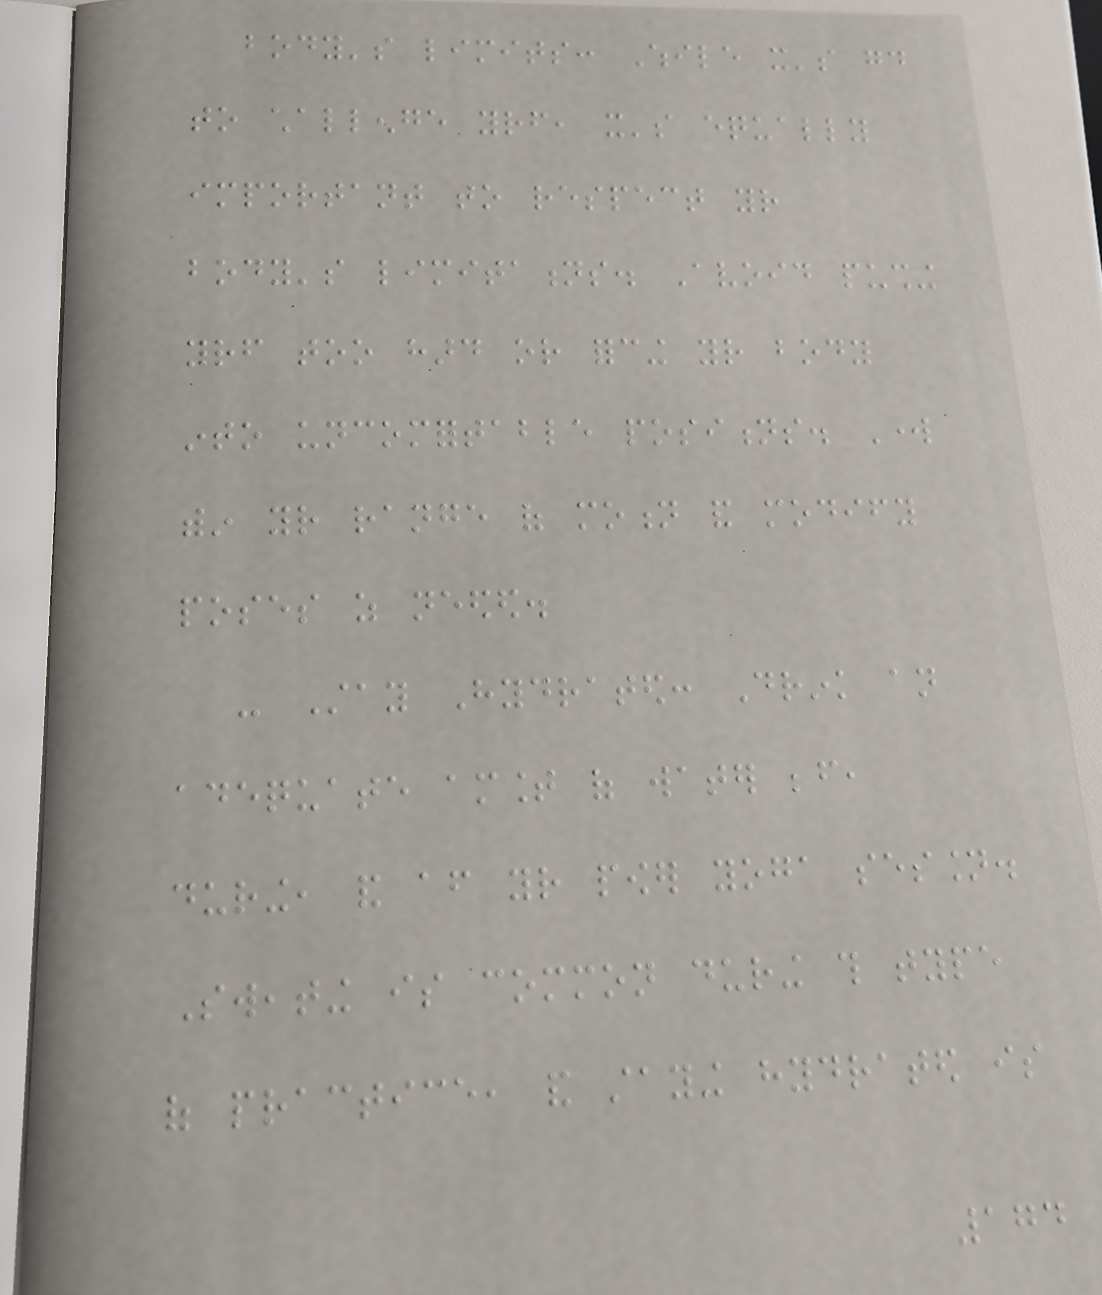body's limits: While it's good
to challenge yourself, it's equally
important to respect your
body's limitations. Avoid pushing
yourself too hard or forcing your body
into uncomfortable positions. Work
within your range of motion and modify
poses as needed.
- Stay Hydrated: Drink an
adequate amount of water before,
during, and after your power yoga session.
Sweating is common during this type
of practice, and staying hydrated is
174
